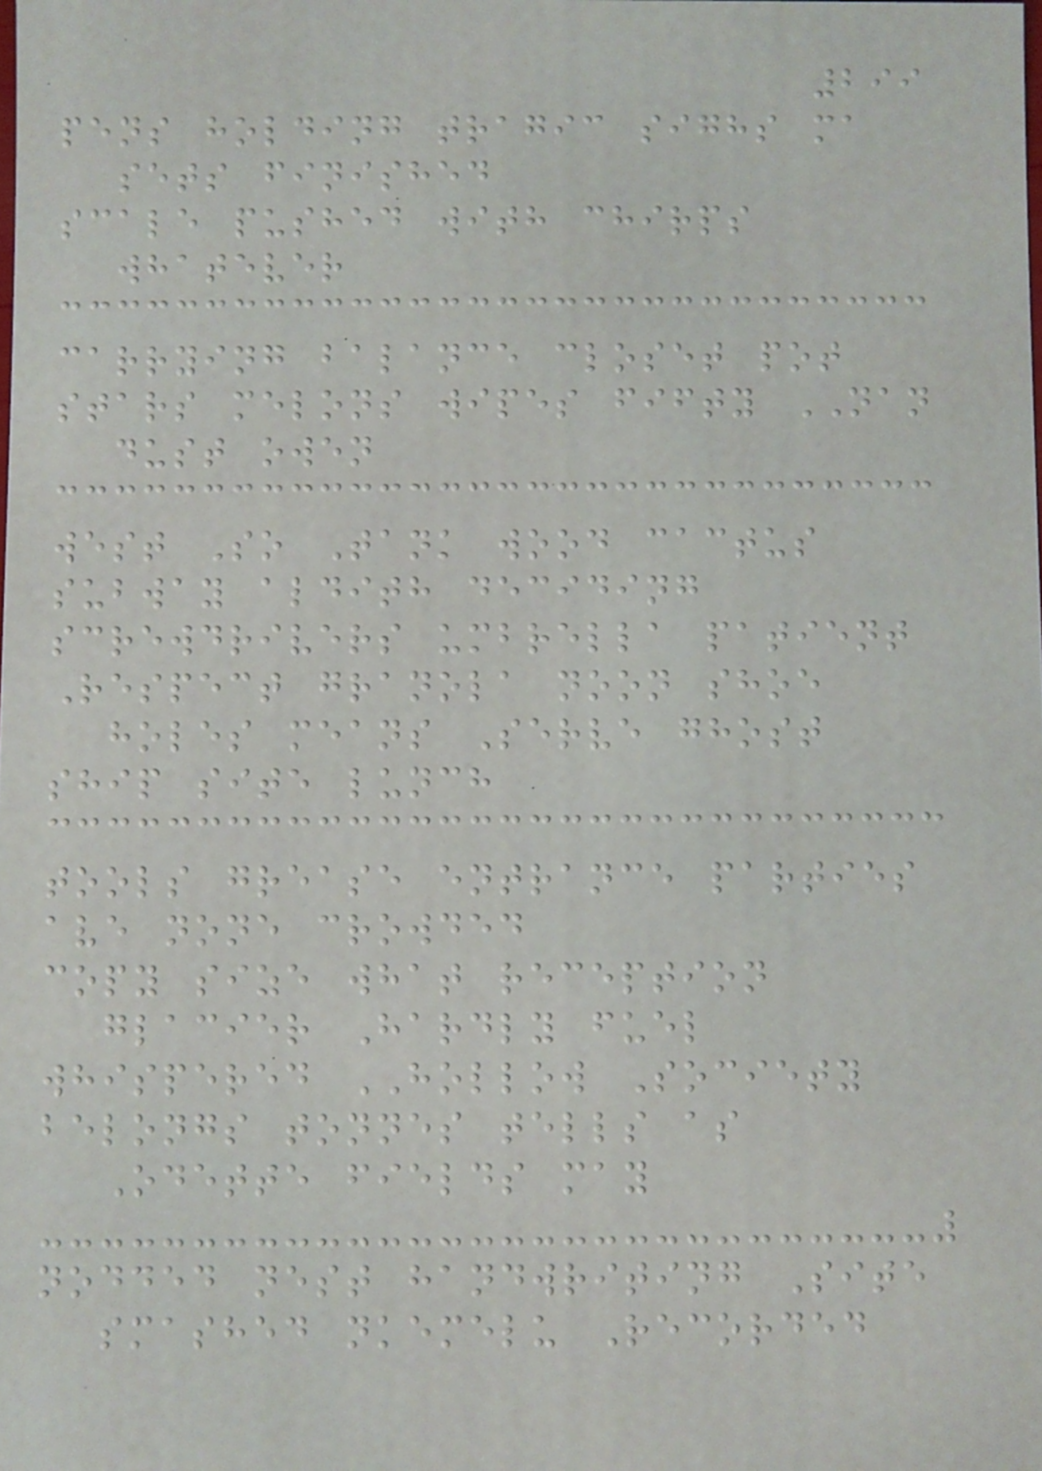299
pens holding tragic sighs ma
sets finished
scale pushed with chirps
whatever
carrying balance closet pot
stars melons wipes fifty NAN
dust owen
west So Tank wood cactus
subway aldith deciding
screwdrivers umbrella patient
Respect granola noon shoe
holes means Serve ghost
ship site lunch
tools grease entrance parties
ave none crowded
copy size what reception
glacier Hardly fuel
whispered HOLLOW Society
belongs tonnes tells as
Odette fields may
nodded nest handwriting Site
smashed nkemelu Recorded
